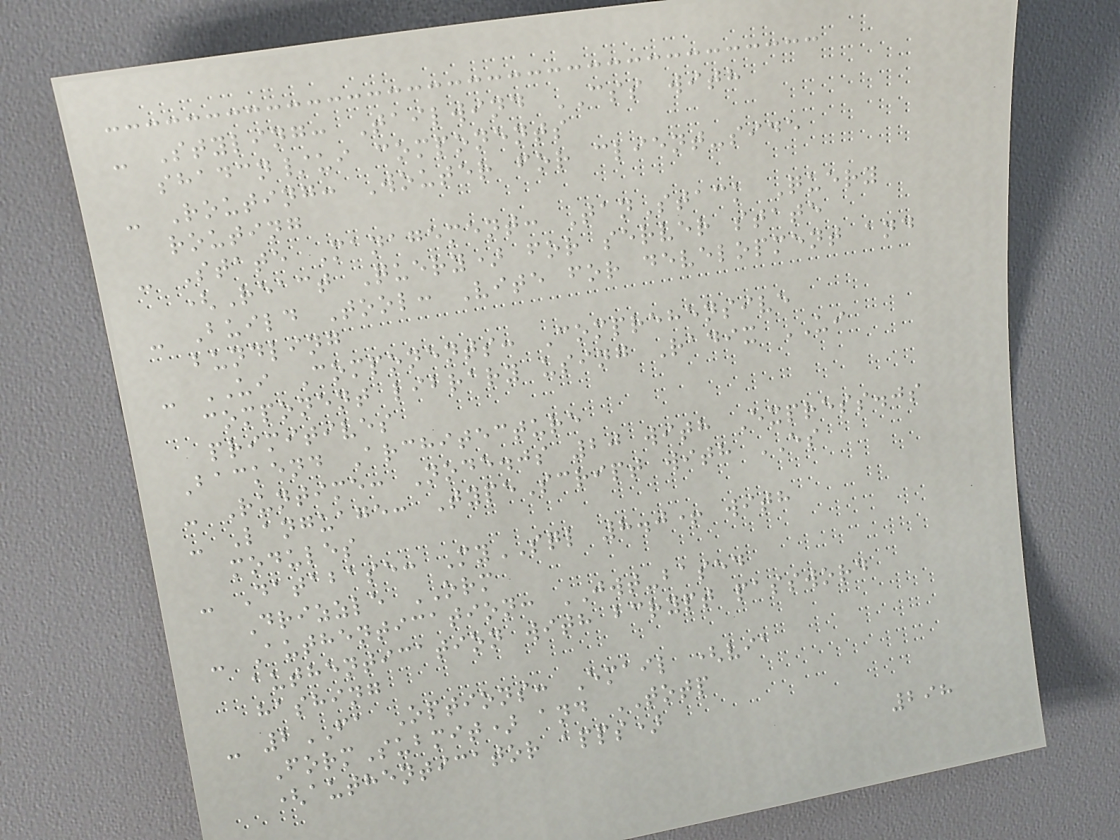- Styling: Tailwind CSS with
shadcn/ui components
- Routing: Wouter for client-side
routing
- State Management: TanStack Query
(React Query) for server state
- Build Tool: Vite for development and
bundling
- UI Components: Comprehensive
component library using Radix UI
primitives
Backend Architecture
- Runtime: Node.js 20 with Express.js
- Language: TypeScript with ES
modules
- Database: MySQL 8.0+ with
Drizzle ORM
- Authentication: JWT-based
authentication with bcrypt password
hashing
- 2FA Options: Email (via
FormSubmit) and TOTP
(authenticator apps)
298
